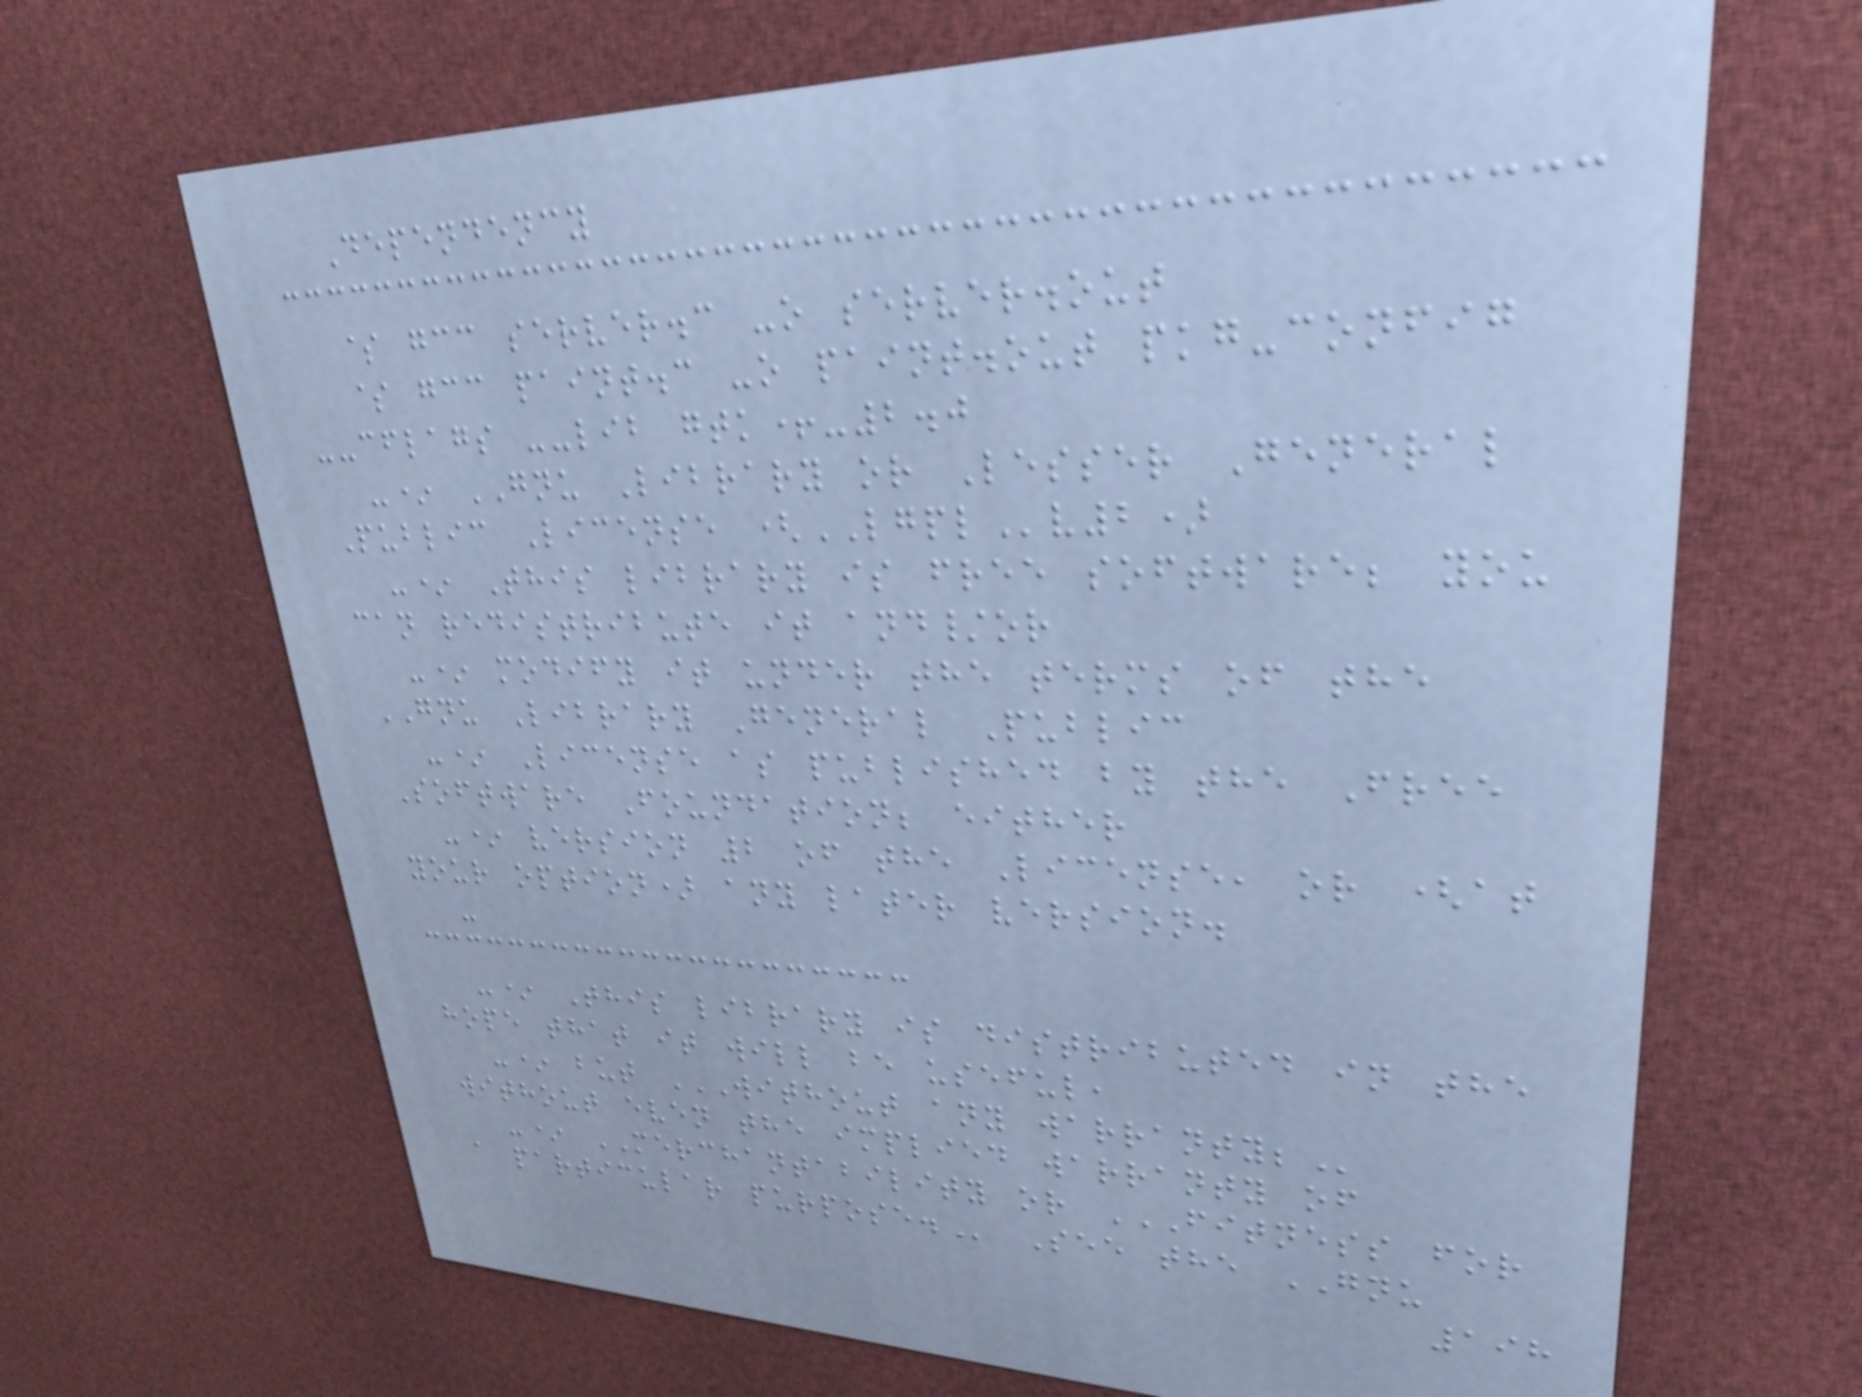Dependency
$ gcc server.c -o server.out
$ gcc paint.c -o paint.out pkg-config
--cflags --lib gtk+-2.0
-* GNU Library or Lesser General
Public License (LGPLv2)
-* This library is free software; you
can redistribute it and/or
-* modify it under the terms of the
GNU Library General Public
-* License as published by the Free
Software Foundation; either
-* version 2 of the License, or (at
your option) any later version.
-
-* This library is distributed in the
hope that it will be useful,
-* but WITHOUT ANY WARRANTY;
without even the implied warranty of
-* MERCHANTABILITY or FITNESS FOR
A PARTICULAR PURPOSE. See the GNU
198
